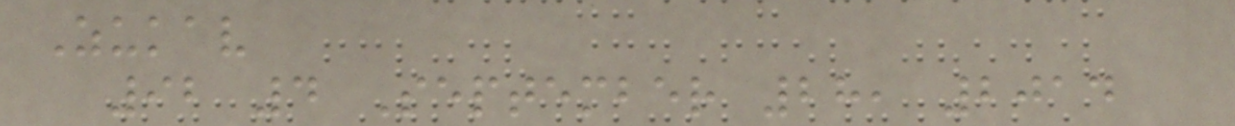Zukav
92 4 September 28, 2014
